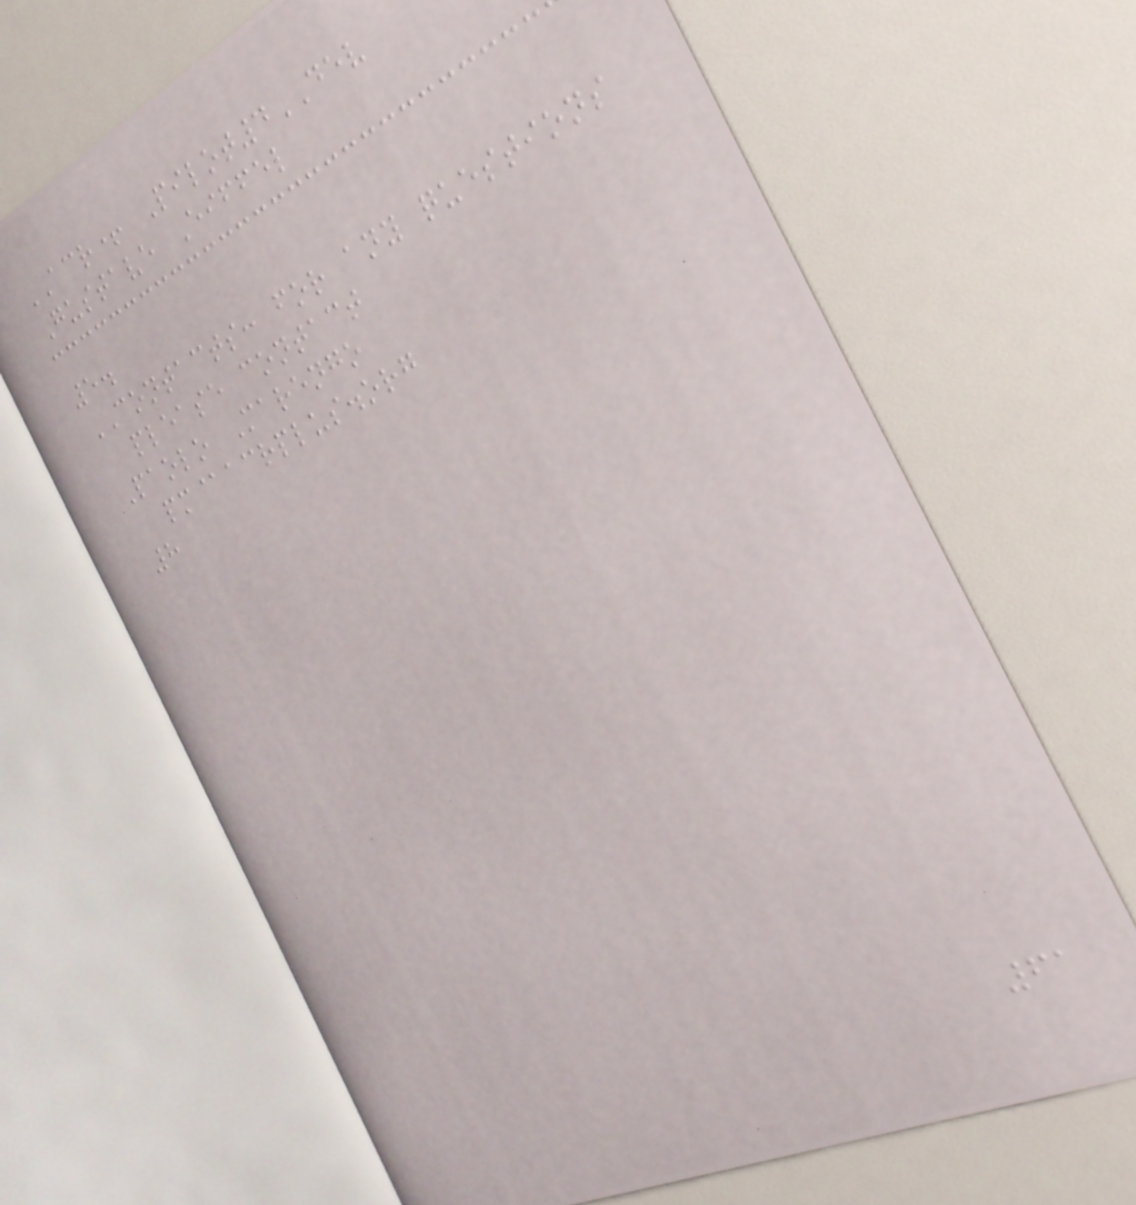ACR+ Pilot4DEV
Gustave Eiffel
5.
CONTACTS: for any questions
please contact
Paolo Marengo
pm@acrplus.org
8
61
